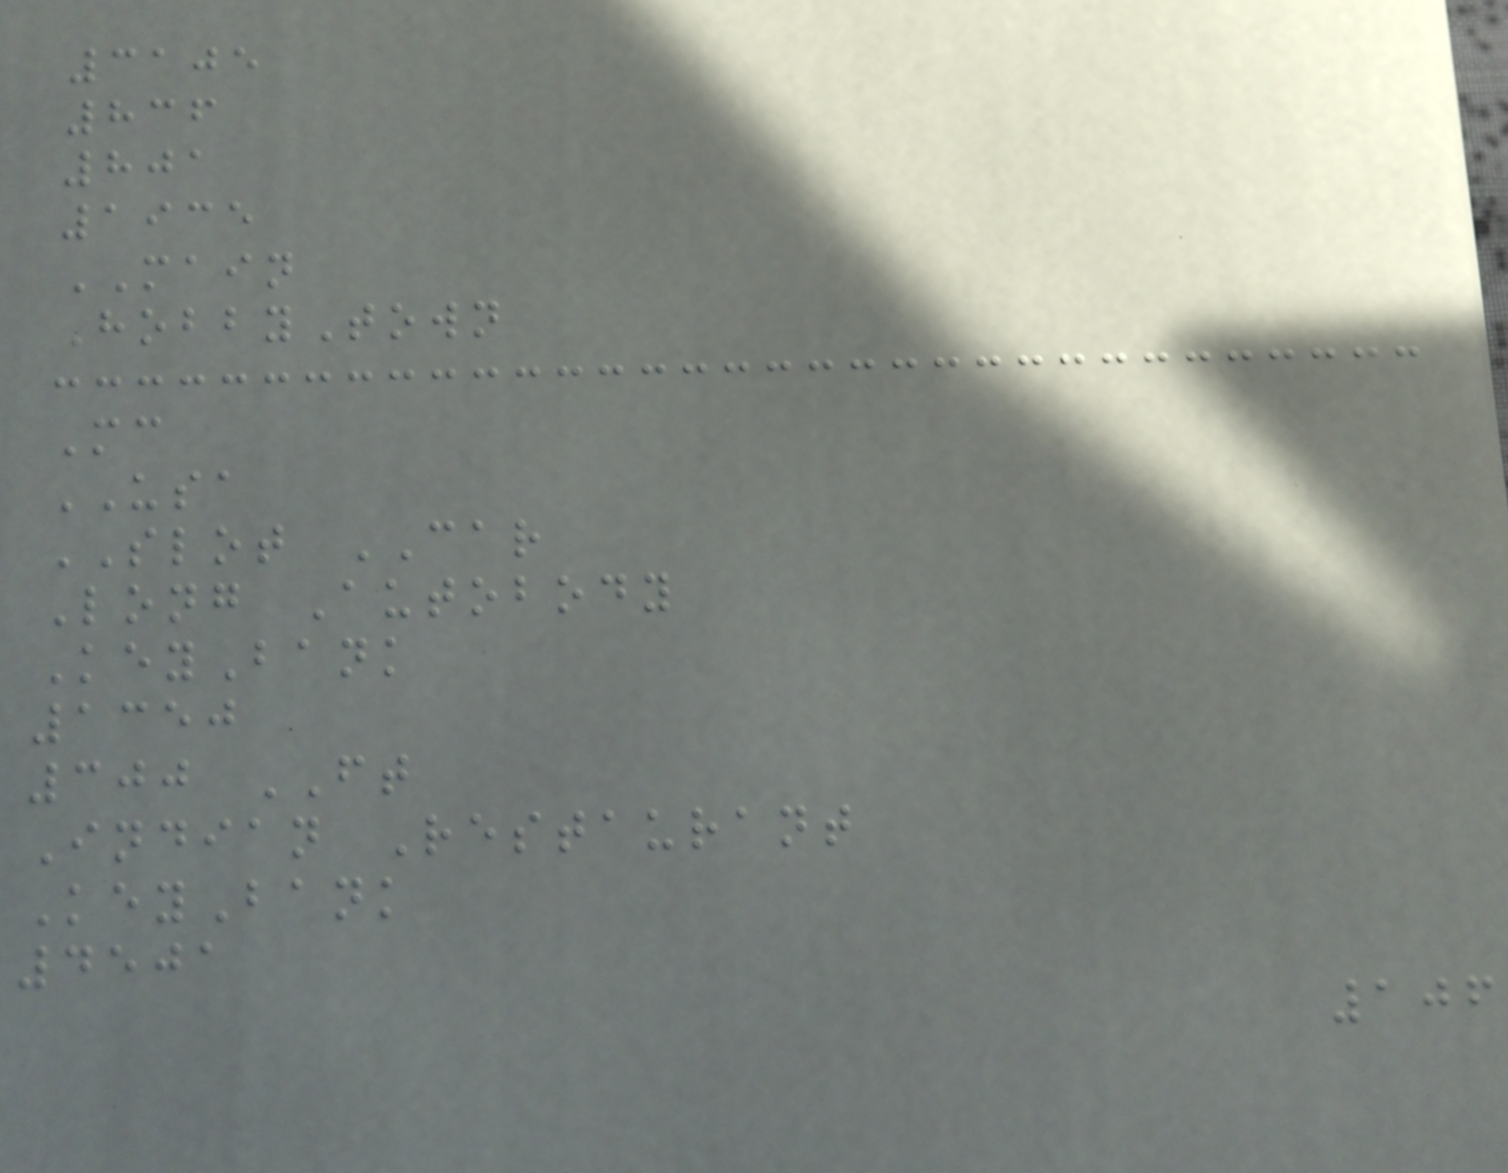3105
836
801
1935
MAIN
HobbyTown
Mc
USA
SLOT CAR
Long Autobody
KeyBank
1350
300 FT
Indian Restaurant
KeyBank
4501
106
